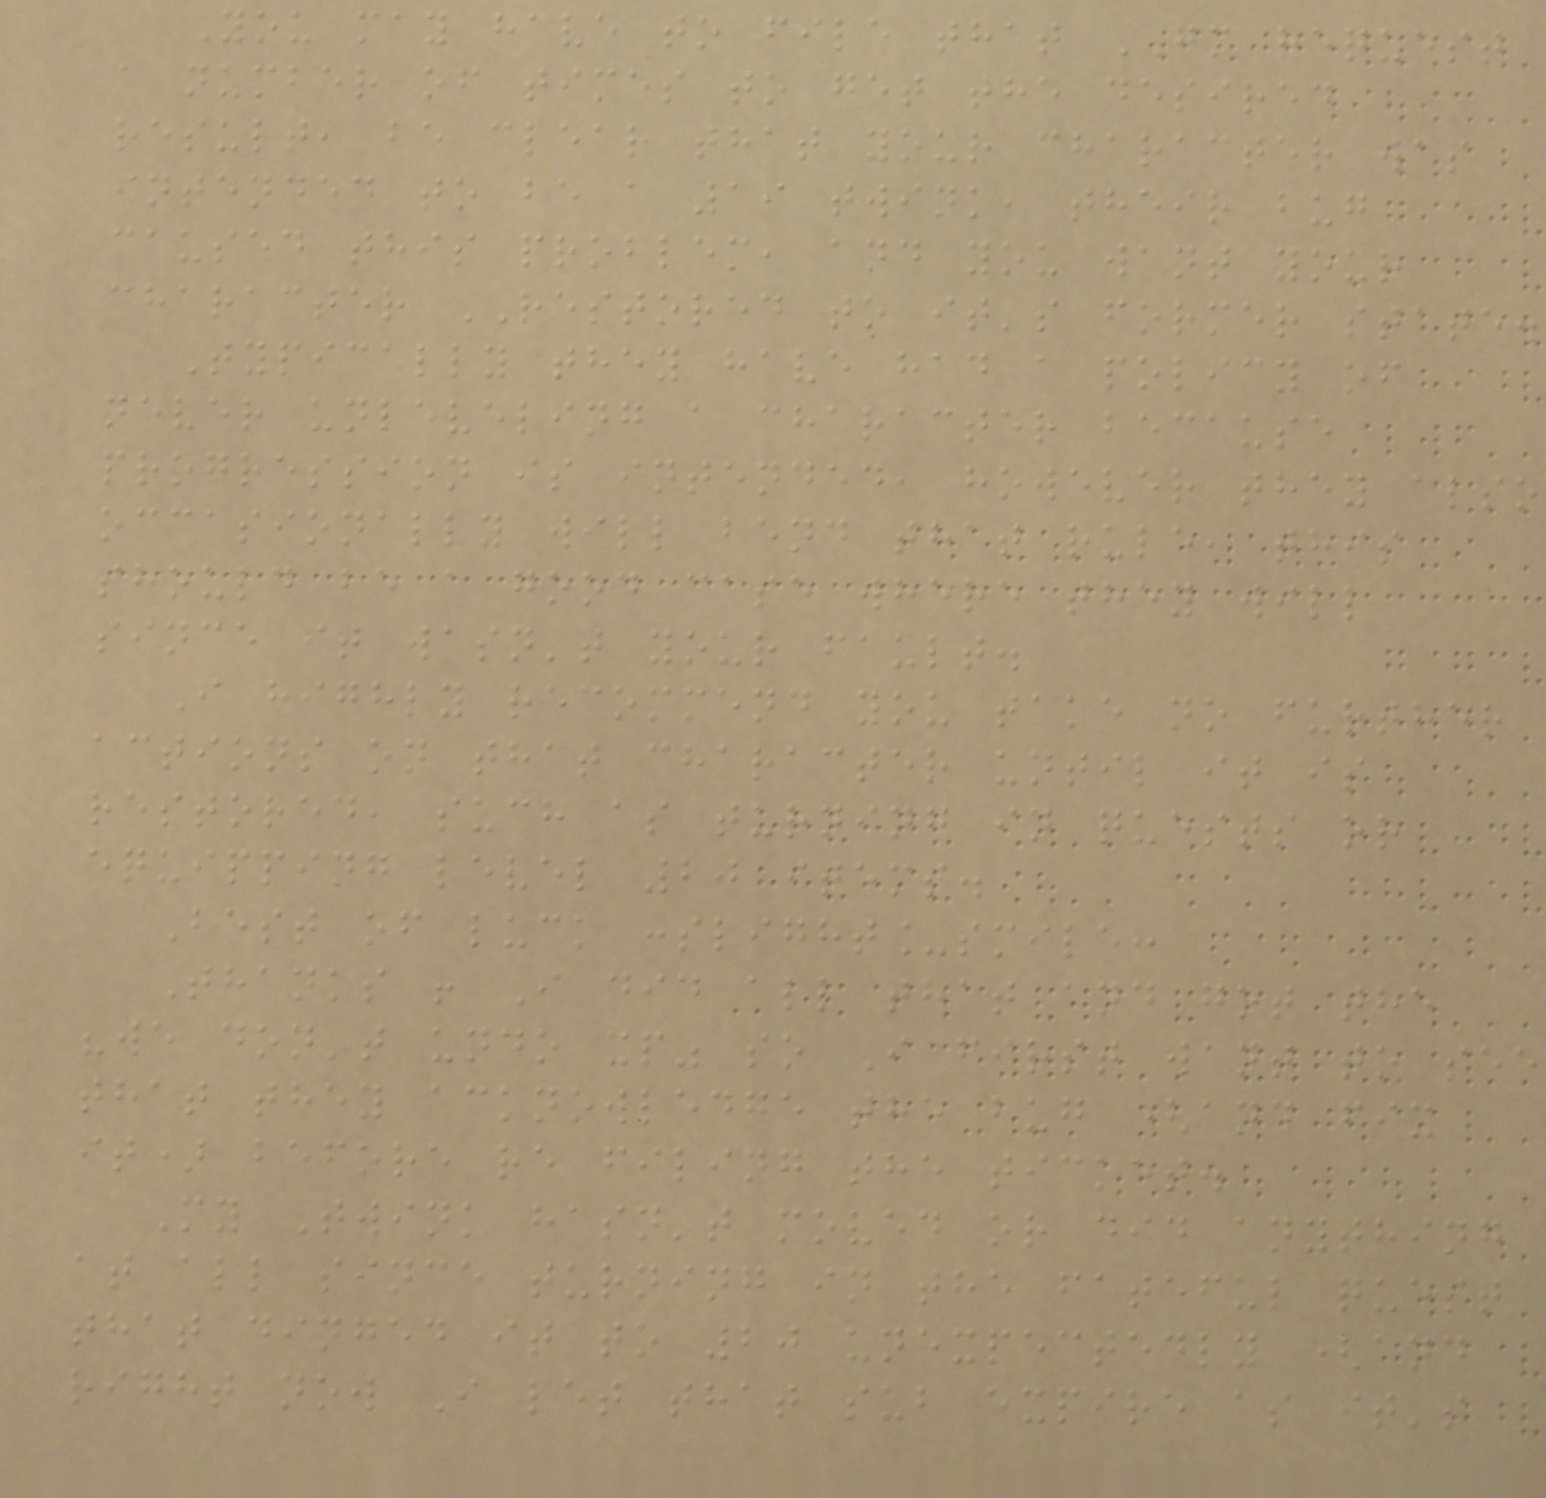You may have to file that GM request
a number of times to get the desired
result, be clear that your character was
intended to be a 19 twink, their bug
caused this problem, and you want your
character RESTORED to it's former state.
Typically they have had a policy of
never unleveling a character because
progression is intended, however they also
occasionally will bend that rule, this
should be a good case where they will
since it wasn't your fault.
I highly recommend you take no further
actions on that character until it is
restored, such as turning in quests or
equipping level 20 items.
Best of luck :slight_smile:
Thanks ! I did all that and got the
"we don't undo xp" so I first want to see
that they acknowledge the bug (and fix
it) before re filing the ticket.
My Twink hasn't moved or did anything
at all since turning in the fateful quest
that dinged it to 20 unexpectedly (and
right now I let that sub expire as it's
